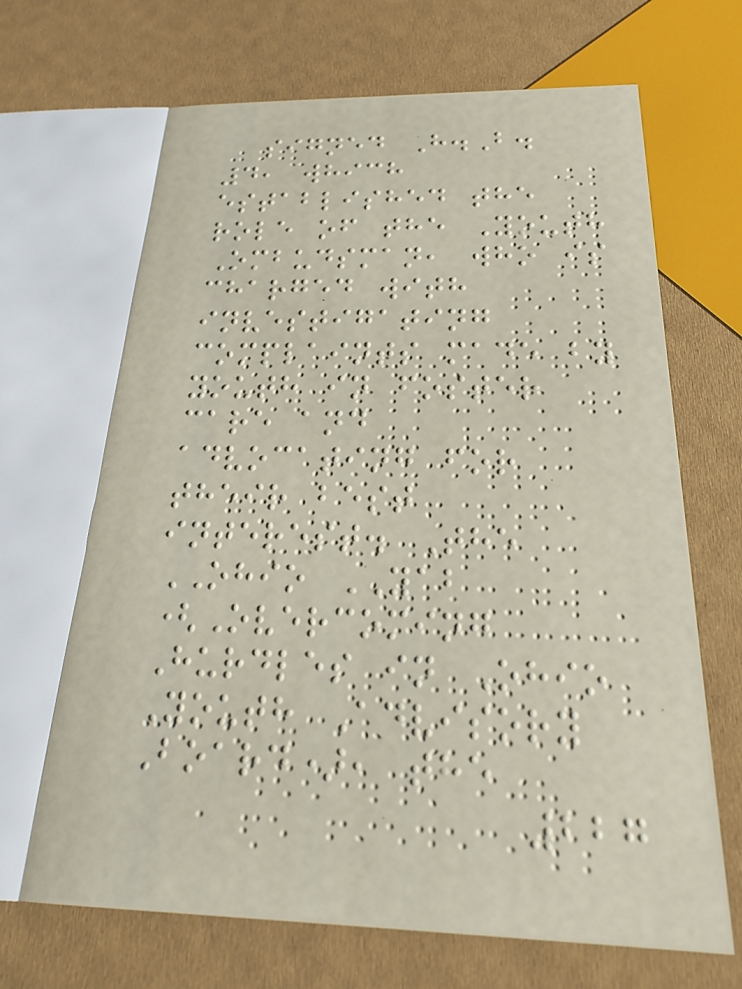signed H.B.
4, which
established the
role of the Youth
Ombudsman, who is
charged with
investigating
complaints made by
youth in foster
care and
advocating for
their best
interest. The
OHIO YAB
(Overcoming
Hurdles in Ohio
Youth Advisory
Board), the
227
